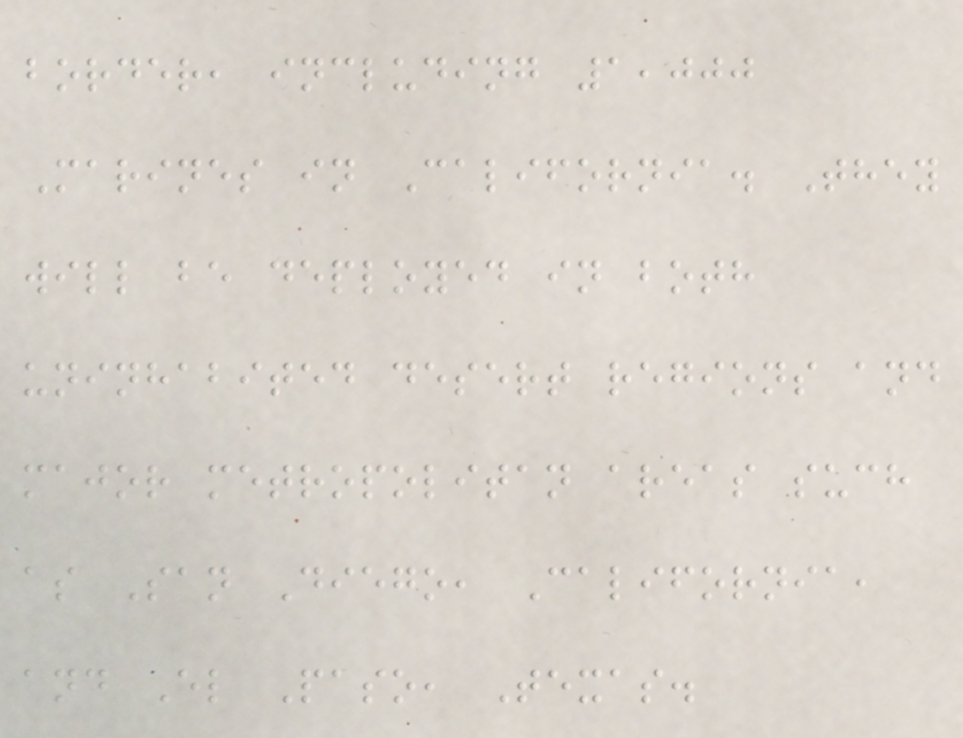border, including 1,000
Marines in California. They
will be deployed in both
uninhabited desert regions and
major metropolitan areas such
as San Diego, California,
and El Paso, Texas.
